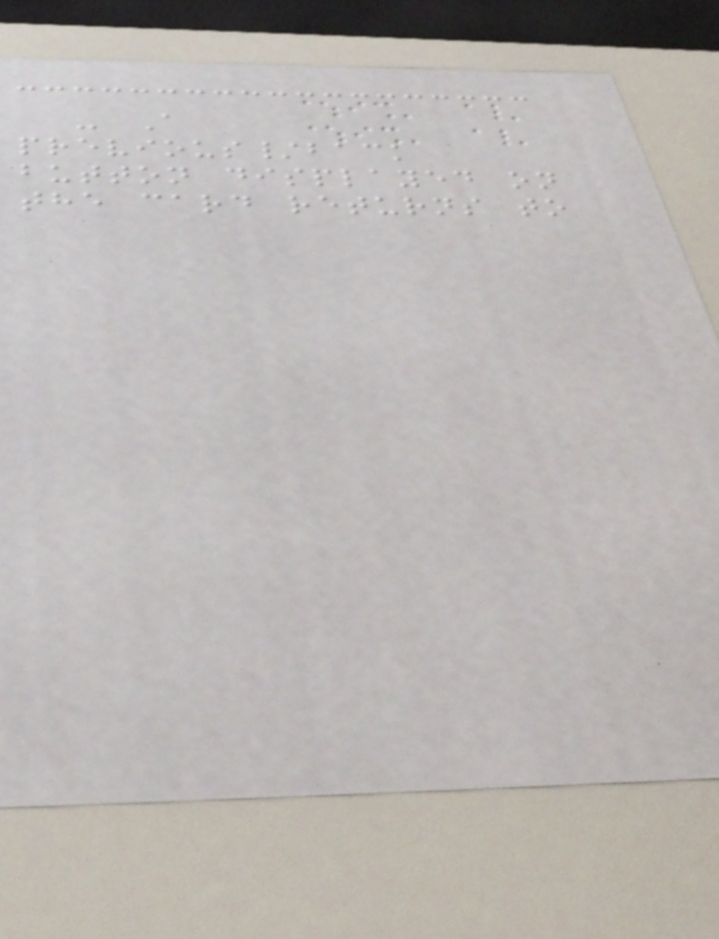- A
previous/back
button displayed on
the card returns to
